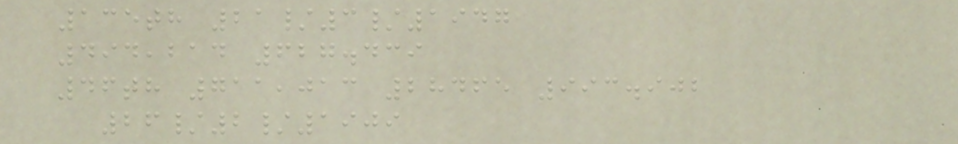135th 21/3/1947
494,214 627.439
46th 711,013 28465 993.902
26/2/1909
